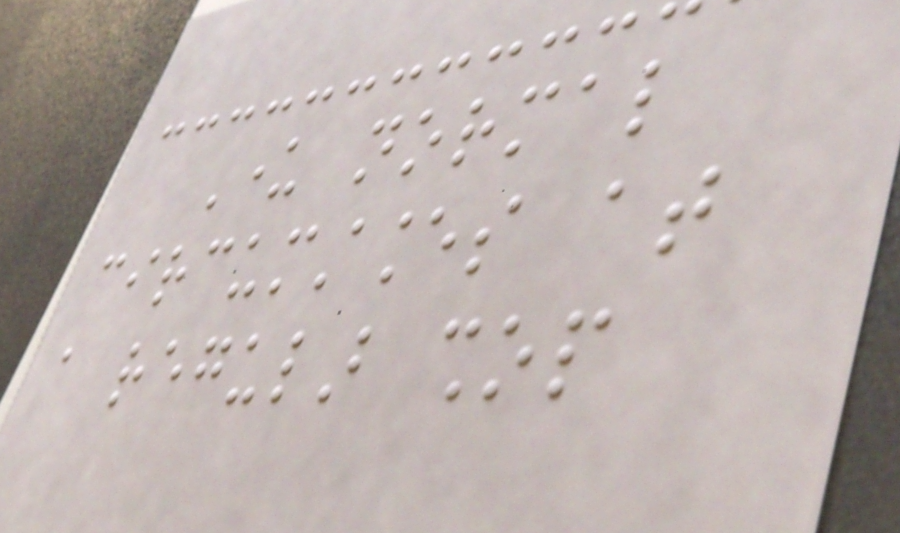Under normal
circumstances at
a regular shop
